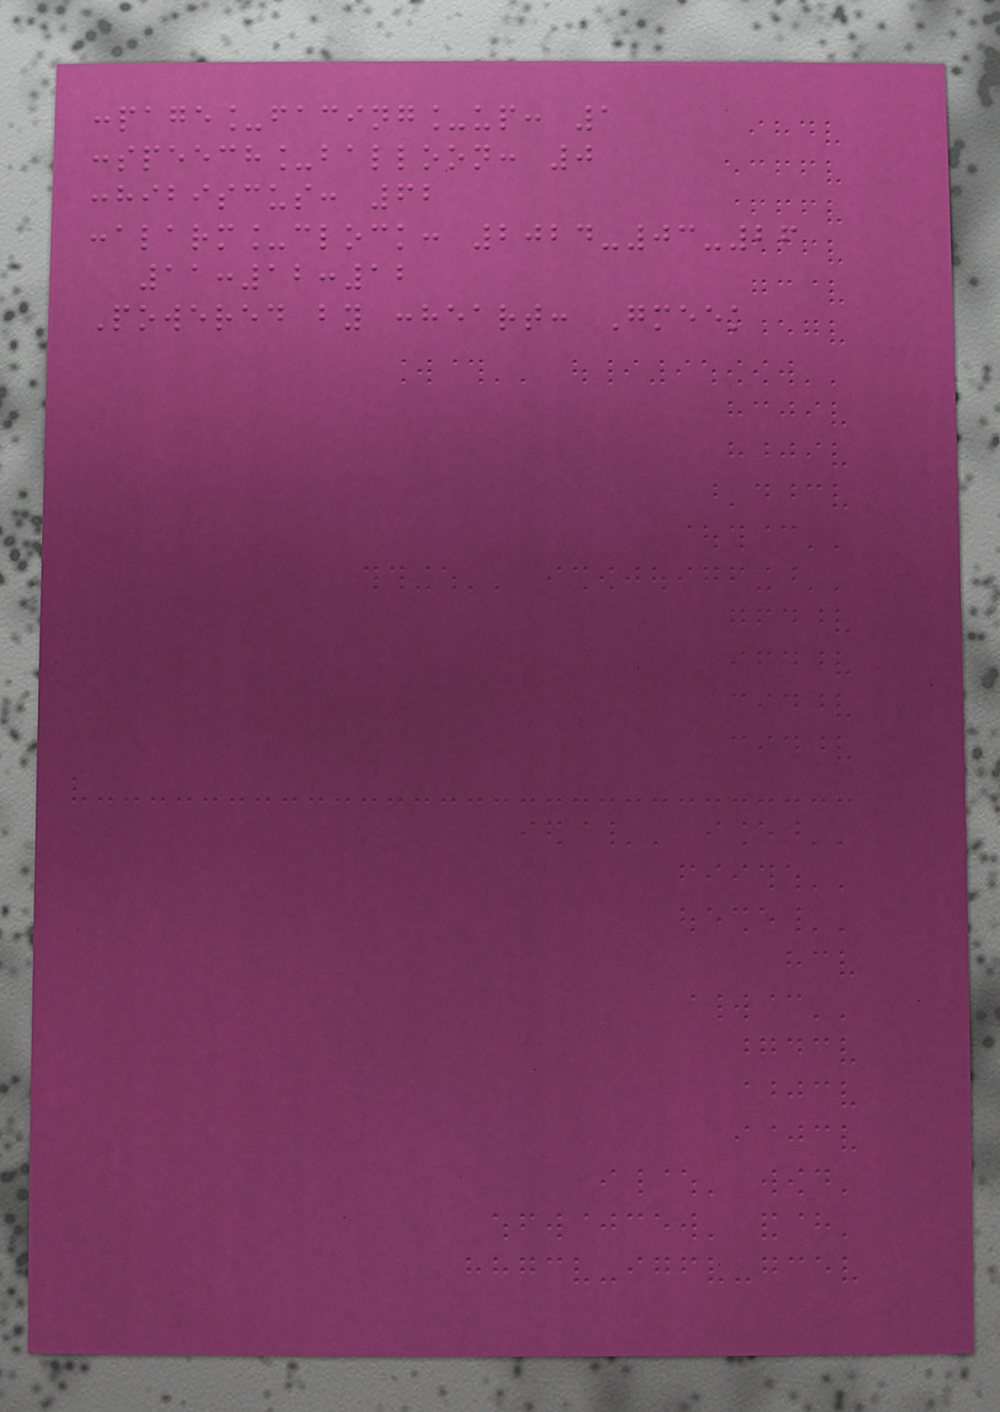:page_facing_up: 1
:speech_balloon: 0
:hibiscus: 62
:alarm_clock: 2024-03-26
11:12:12
Powered by :heart: Gmeek
